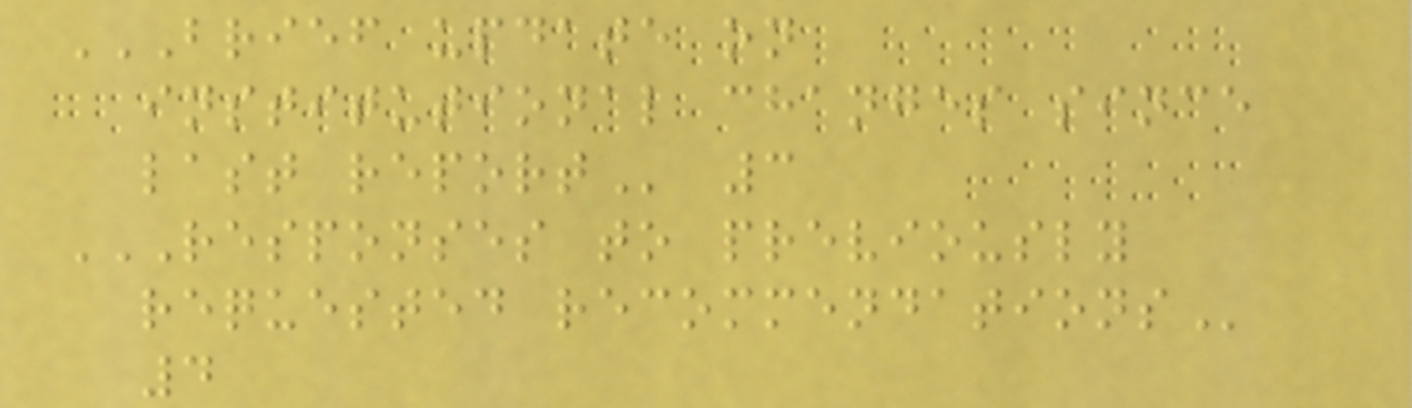BRIEF UPDATE ON
INSTITUTIONAL CHANGES SINCE
LAST REPORT 3
RESPONSES TO PREVIOUSLY
REQUESTED RECOMMENDATIONS
4
